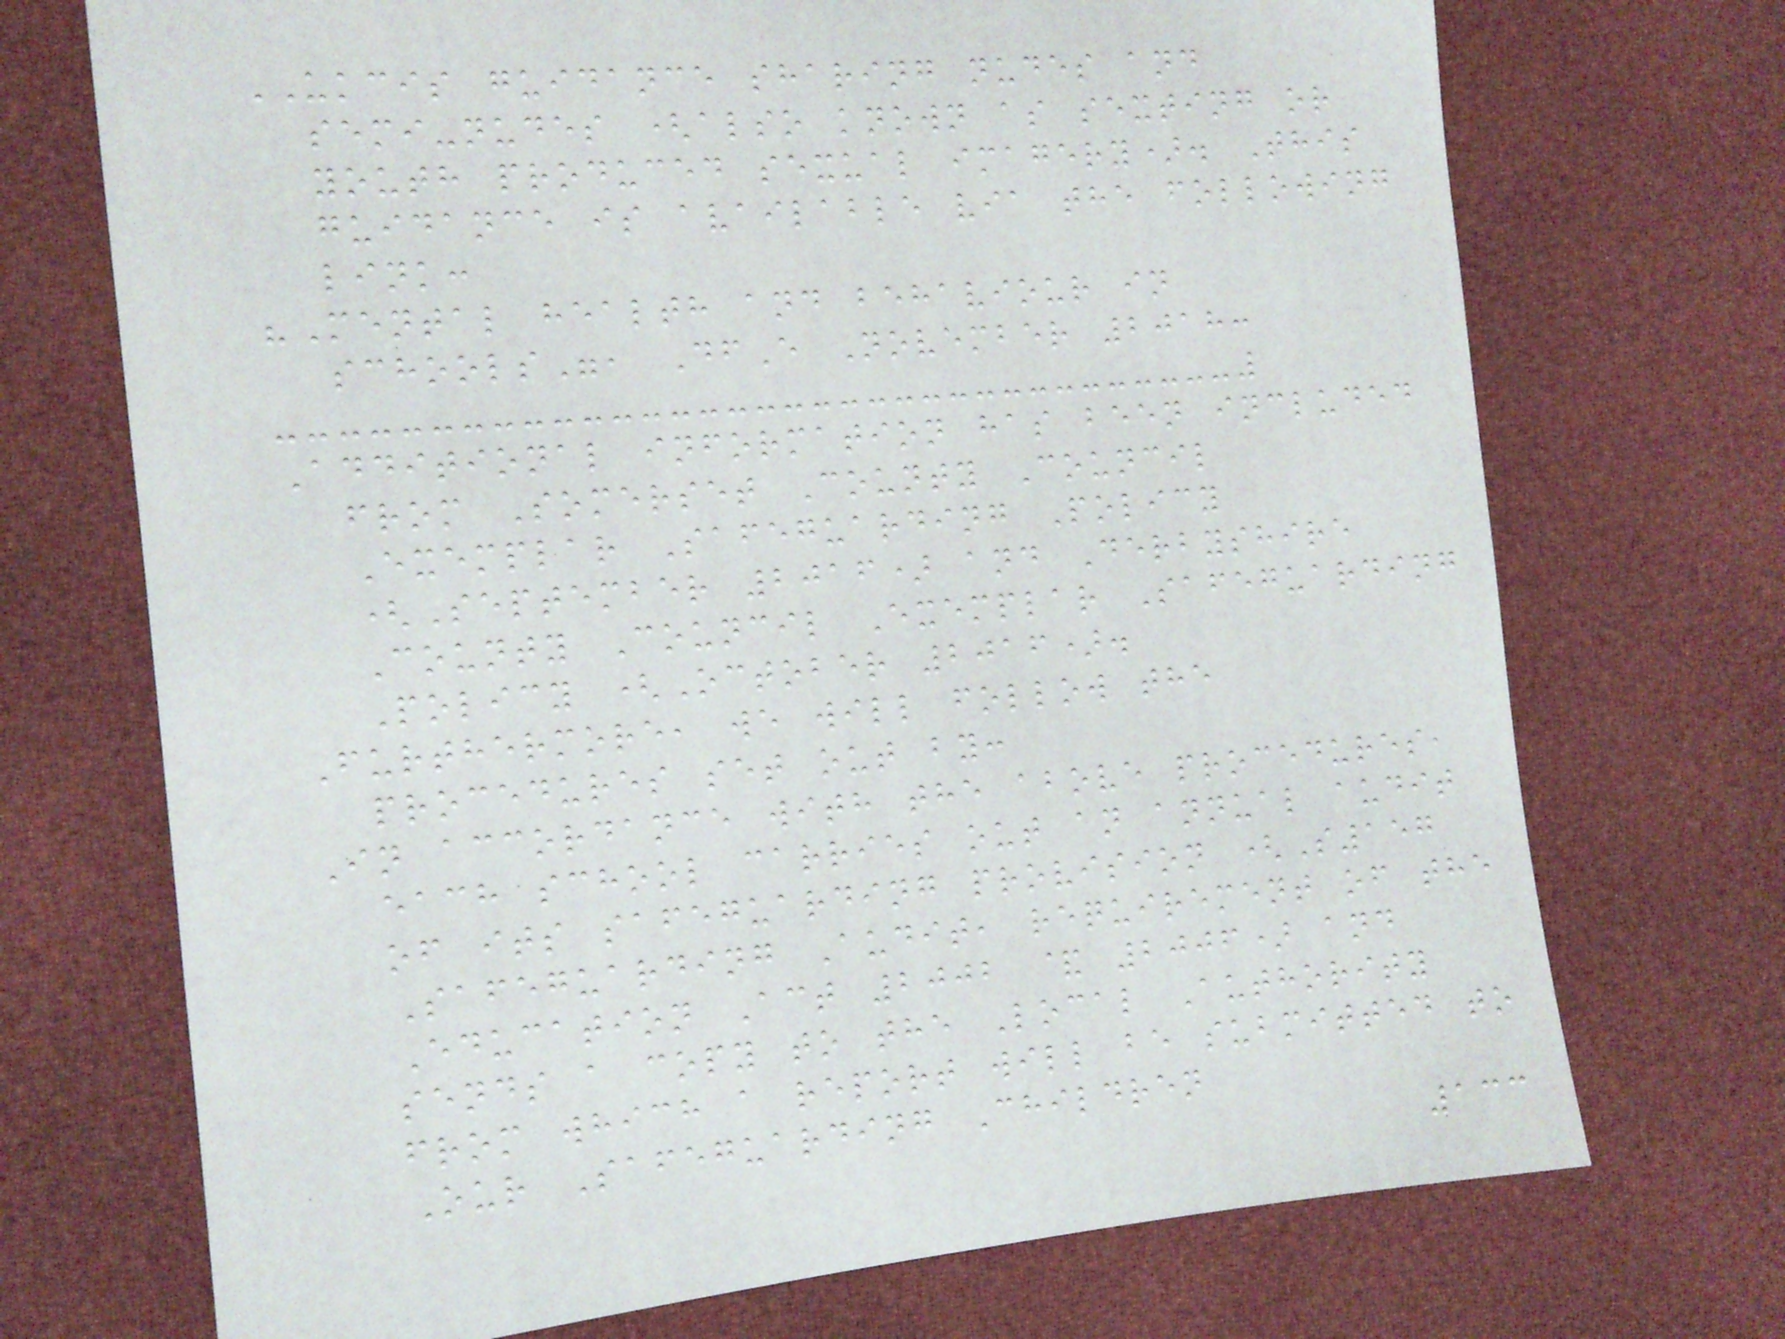UKCIS guidance sharing nudes and
semi-nudes (also known as sexting or
youth produced sexual imagery). This
guidance is available via the following
link:
"Mental health and behaviour in
schools", DfE November 2018:
Additional information has been included
from Somerset County Council
Exemplar Safeguarding Policy
(September 2016) and Derbyshire
County Council Exemplar Safeguarding
Policy (October 2016).
Furthermore, we will follow the
procedures set out by:
In accordance with the above procedures,
each school carries out an annual audit
of its safeguarding provision (S157
Safeguarding Audit, requirement of the
Education Act 2002 & 2006) and
sends a copy to the Local Authority
from which a report will be submitted to
Our Safeguarding Children
133
